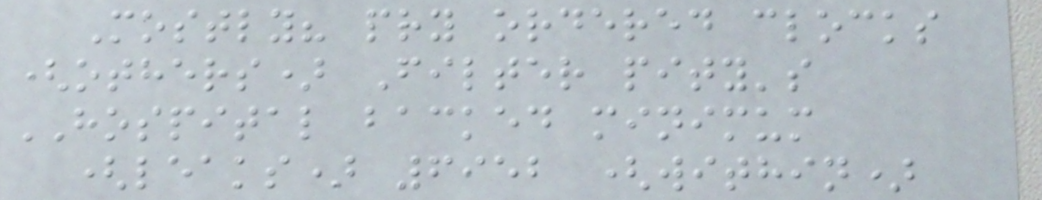Mostly? pry ordered clocks
(others) Filter pity's
HOSPITAL backed minimum
(leaks) 6952 (within)
